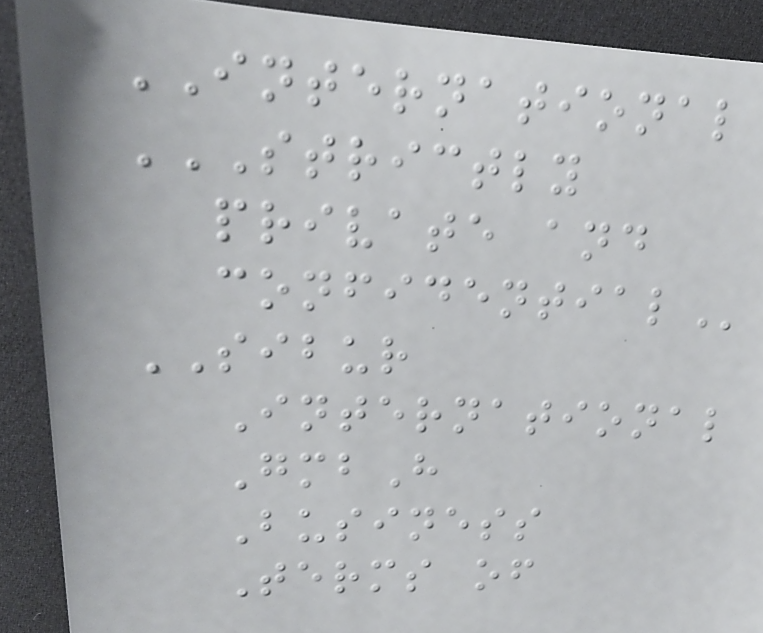INTERNATIONAL
STRICTLY
PRIVATE AND
CONFIDENTIAL
SIBUR
International
GmbH
Business
Terms of
